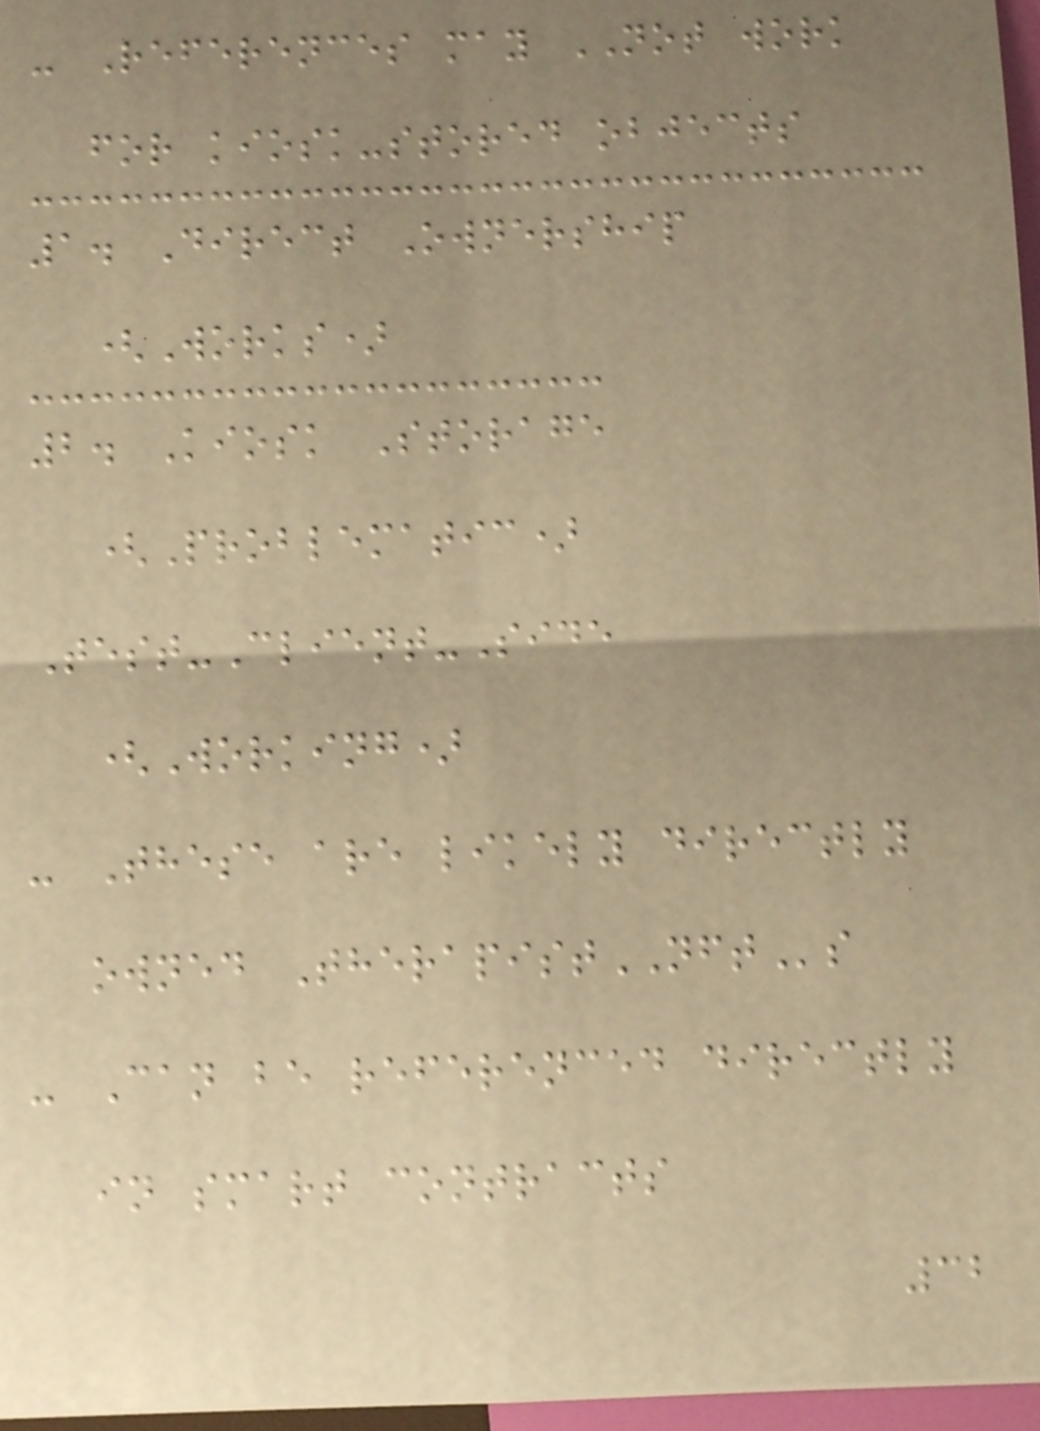- References may NOT work
for kiosk-stored objects
1. Direct Ownership
(Works)
2. Kiosk Storage
(Problematic)
Test-Client-Side
(Working)
- These are likely directly
owned TherapistNFTs
- Can be referenced directly
in smart contracts
32
